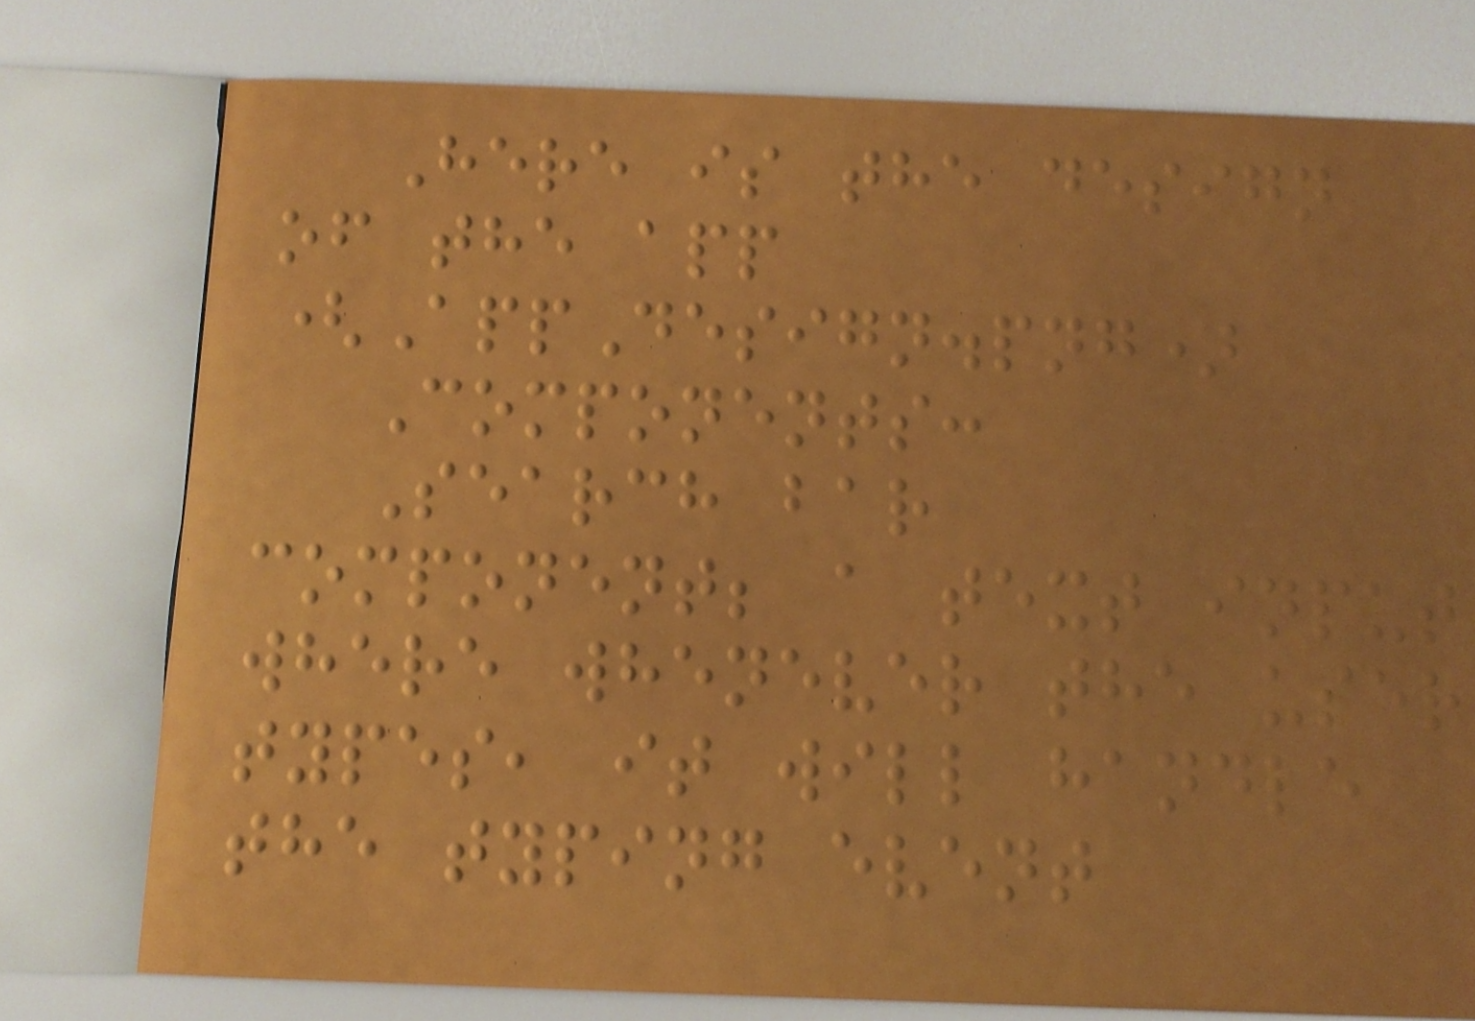Here is the design
of the app
(AppDesign.png)
Components:
Search bar
component; a text input
where whenever the user
types, it will handle
the typing event
